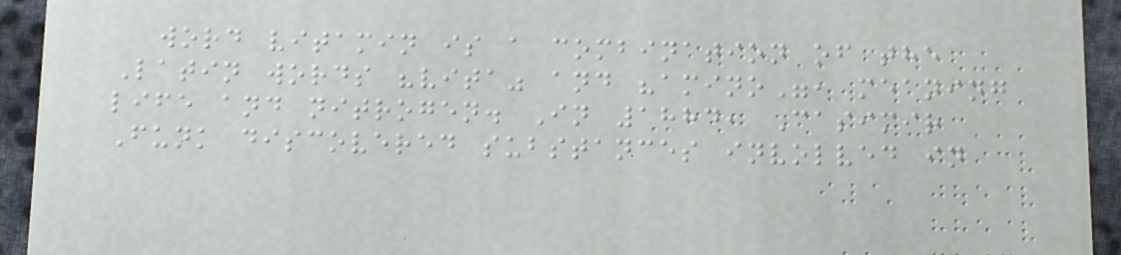word vitamin is a combination of the
Latin words "vita" and "amino", meaning
life and nitrogen. In 1884, Casimir
Funk discovered substances involved in
